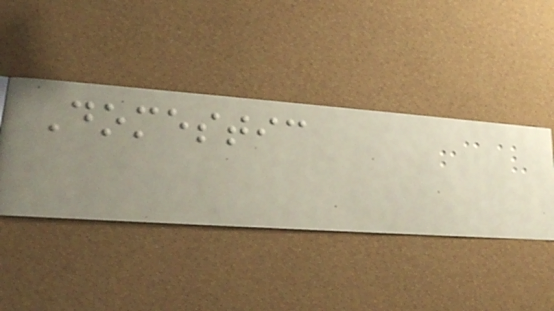Domestic
